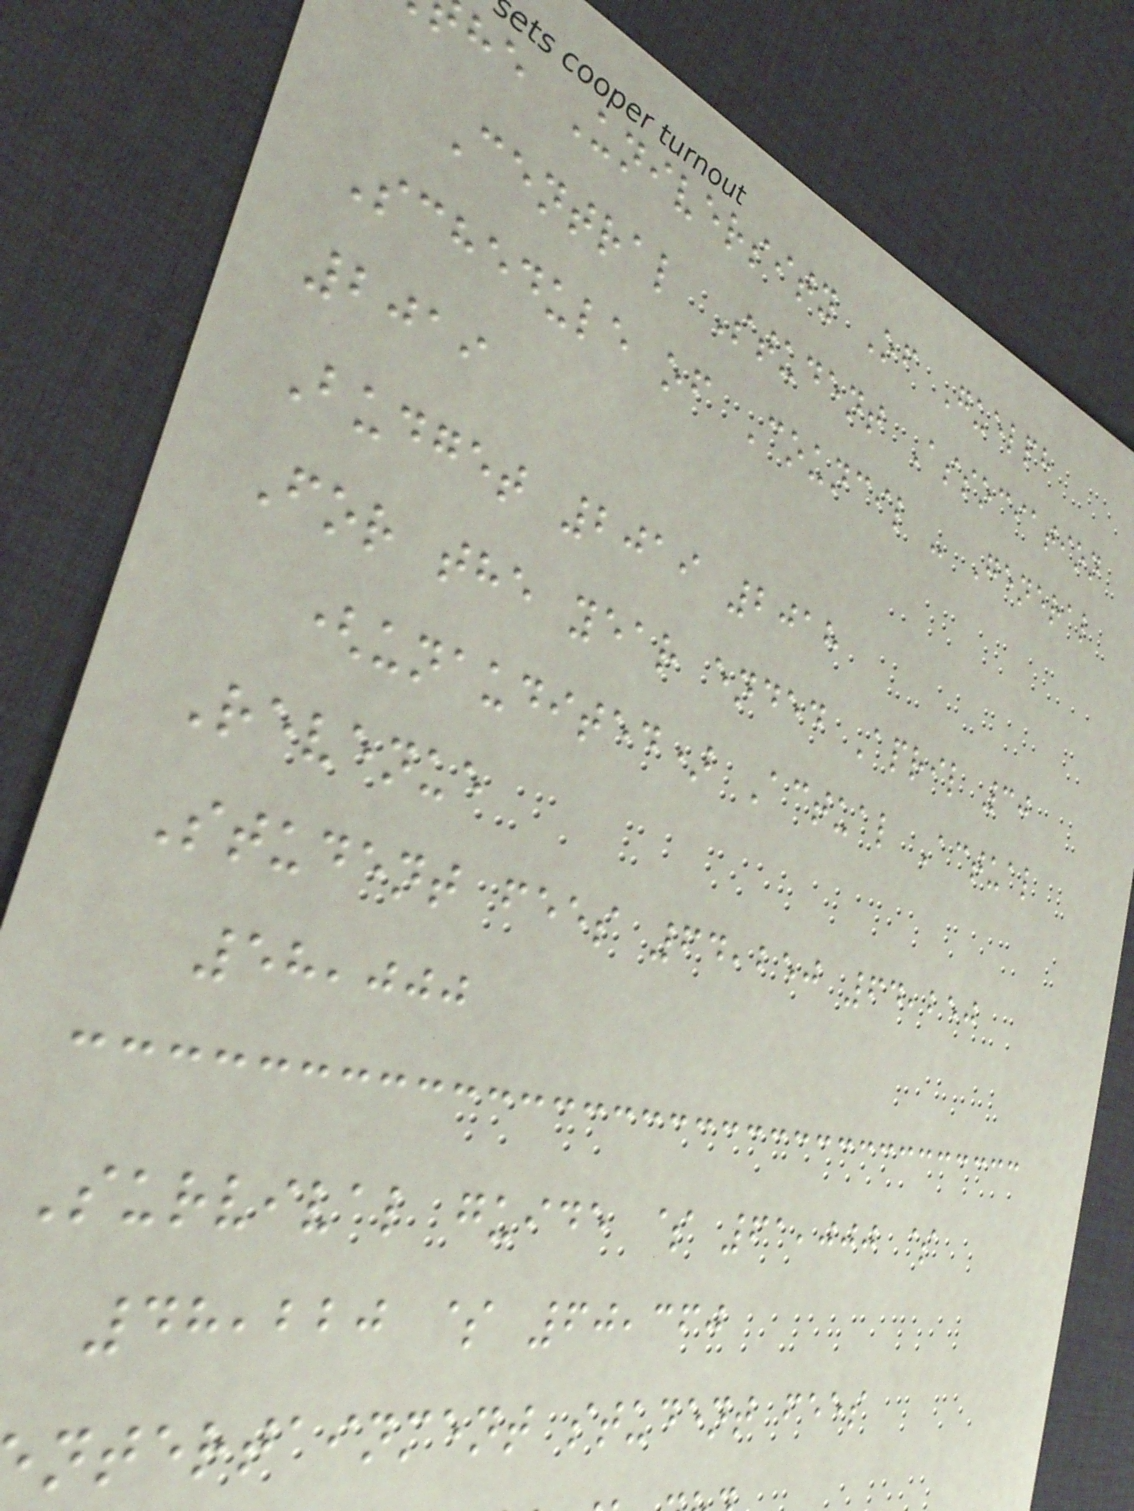he University Of Guelph
Central Student Association
Schedule of Council - General
2019
Budget 2019 2018
For the year ended April 30
(unaudited) Actual Actual
Revenue
Student fees 64,250 64,250
58,000
Survival guide $ 61,000 $
48,220 $ 60,360
ntertainment student fees
